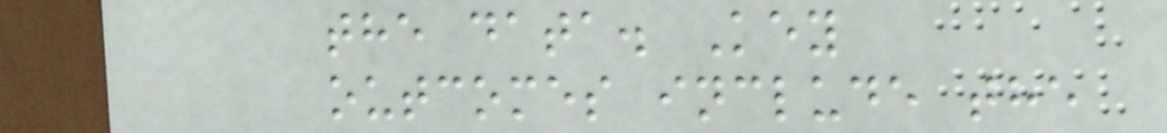the data. Key
outcomes include the
